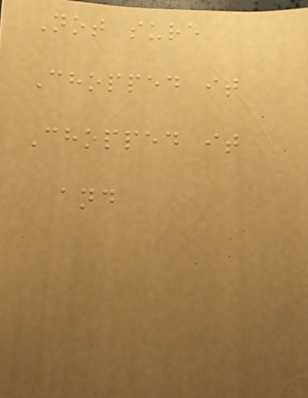Not sure
Chopped it
Chopped it
and
